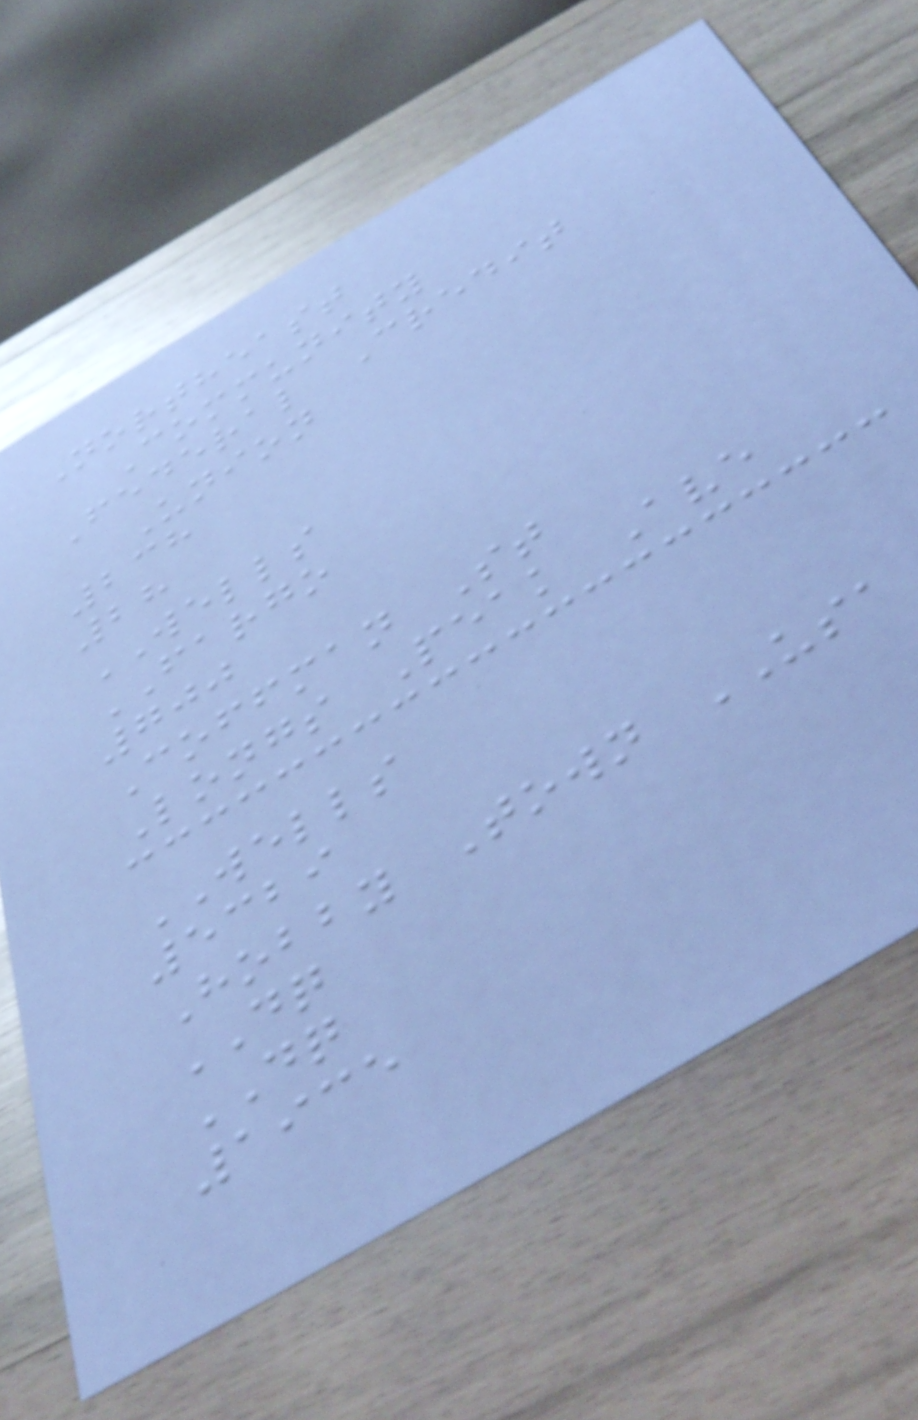Northeast
Community
Federal Credit
Union
238
28
WELLS
FARGO
700
Coffman St
Longs Peak Ave
WELLS
5329
Hobby Town USA
DQ
DQ
1935
